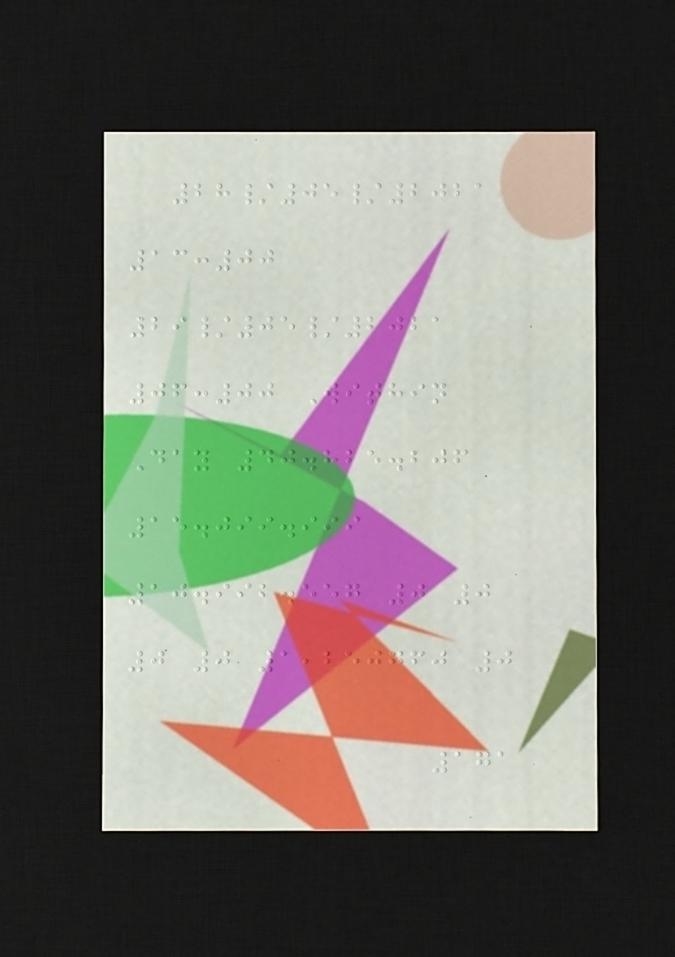28/05/2021
13:00
29/05/2021
06:00 Within
Day 40.825.206
15.099.999
10.992.557 0 0
0 0 1,250760 0
171
